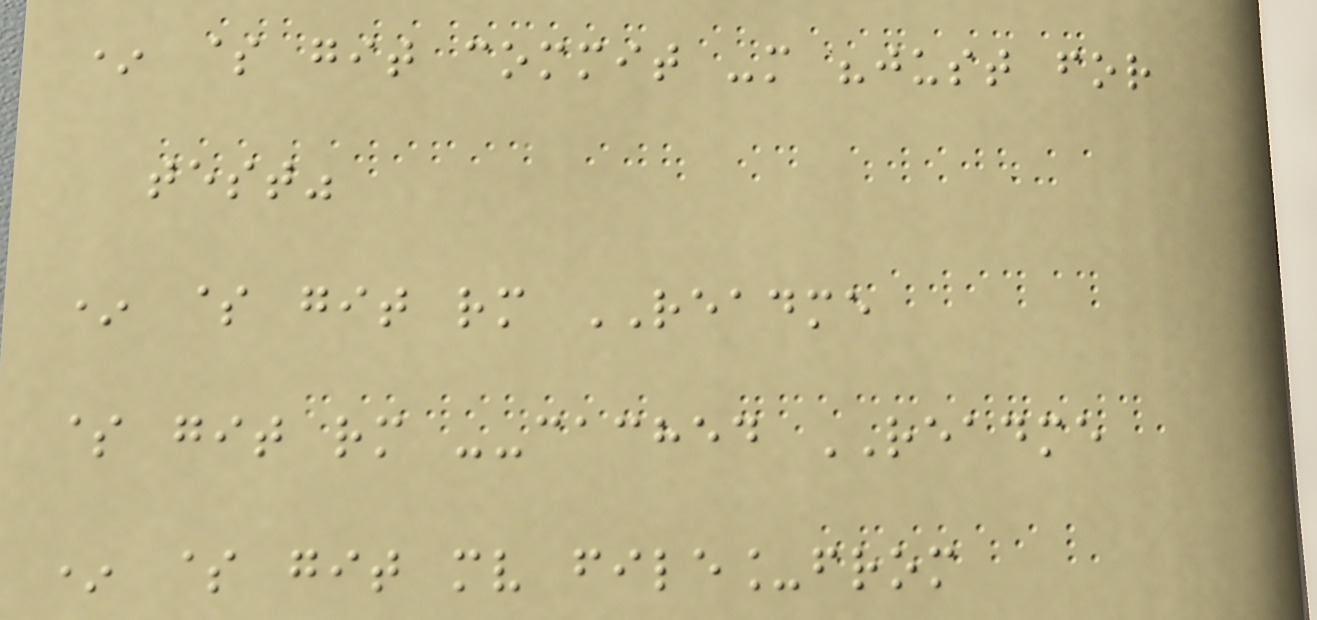* $ git commit -m "just for
test"
* $ git rm README
$ git rm --cached README
* $ git mv file_from
